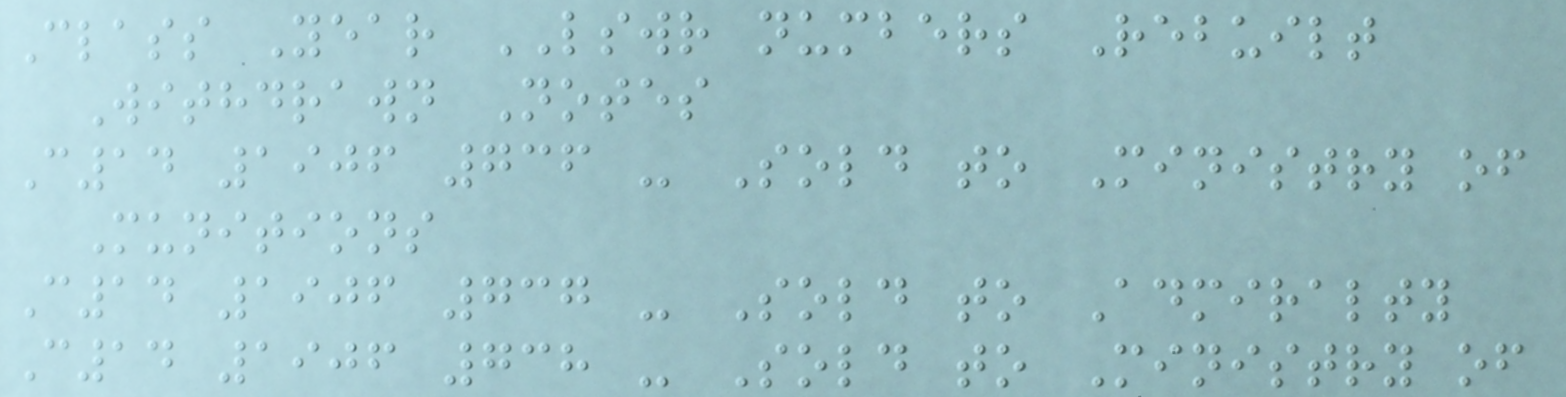Class Year LSWR numbers Rebuilt
Withdrawn Notes
C14 1906 736 - Sold to Ministry of
Munitions
C14 1906 737 - Sold to Admiralty
C14 1906 738 - Sold to Ministry of
